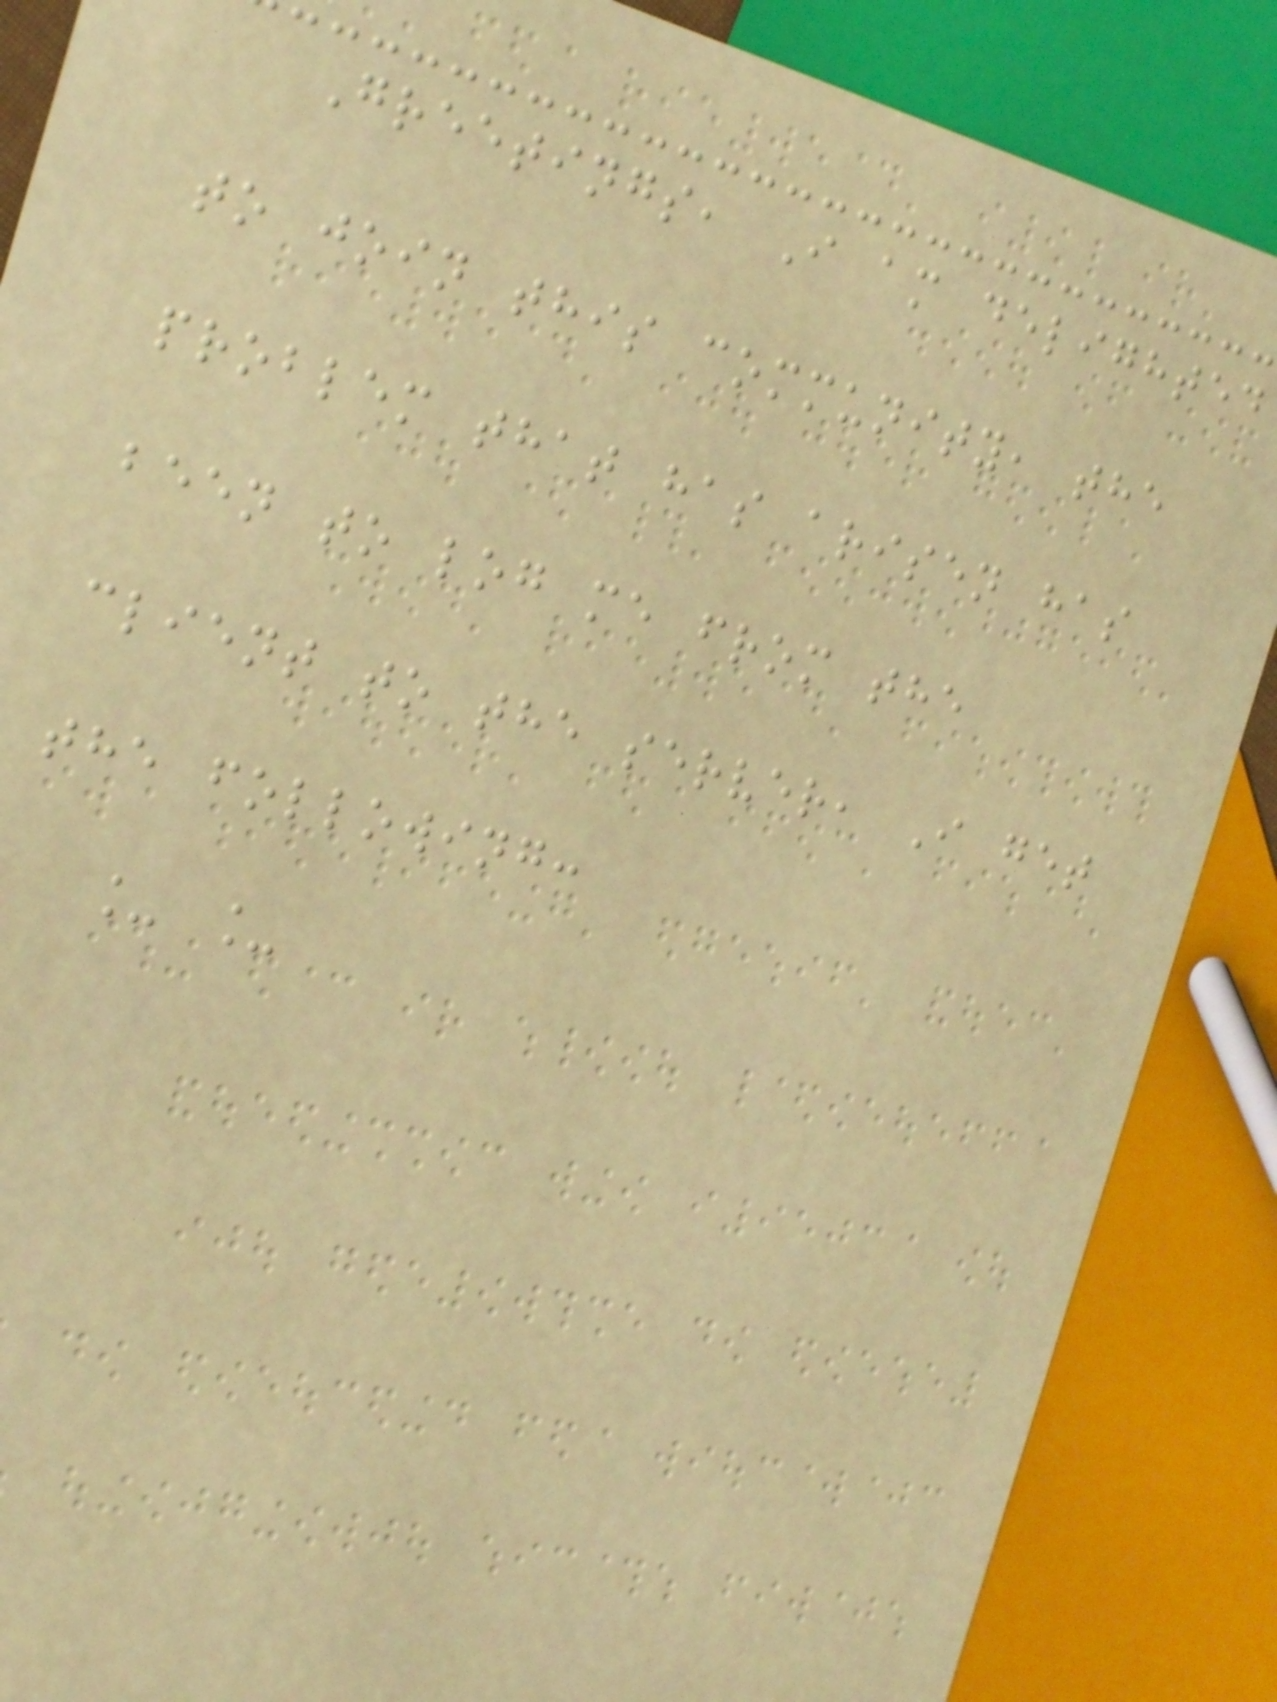Greetings, I am delighted
to join this community, the
problem that has arisen has
been to log me from the
client to the server, I get
the following:
_ _
